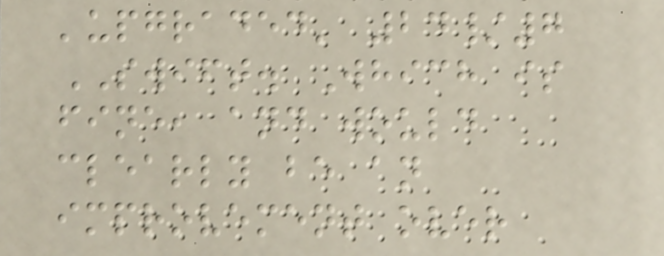'upgraded' 24/7
SWIFT. Which is
fine, and would
clearly be an
improvement over
